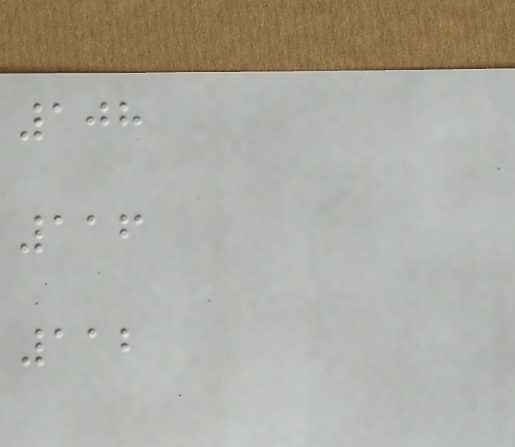108
116
112
